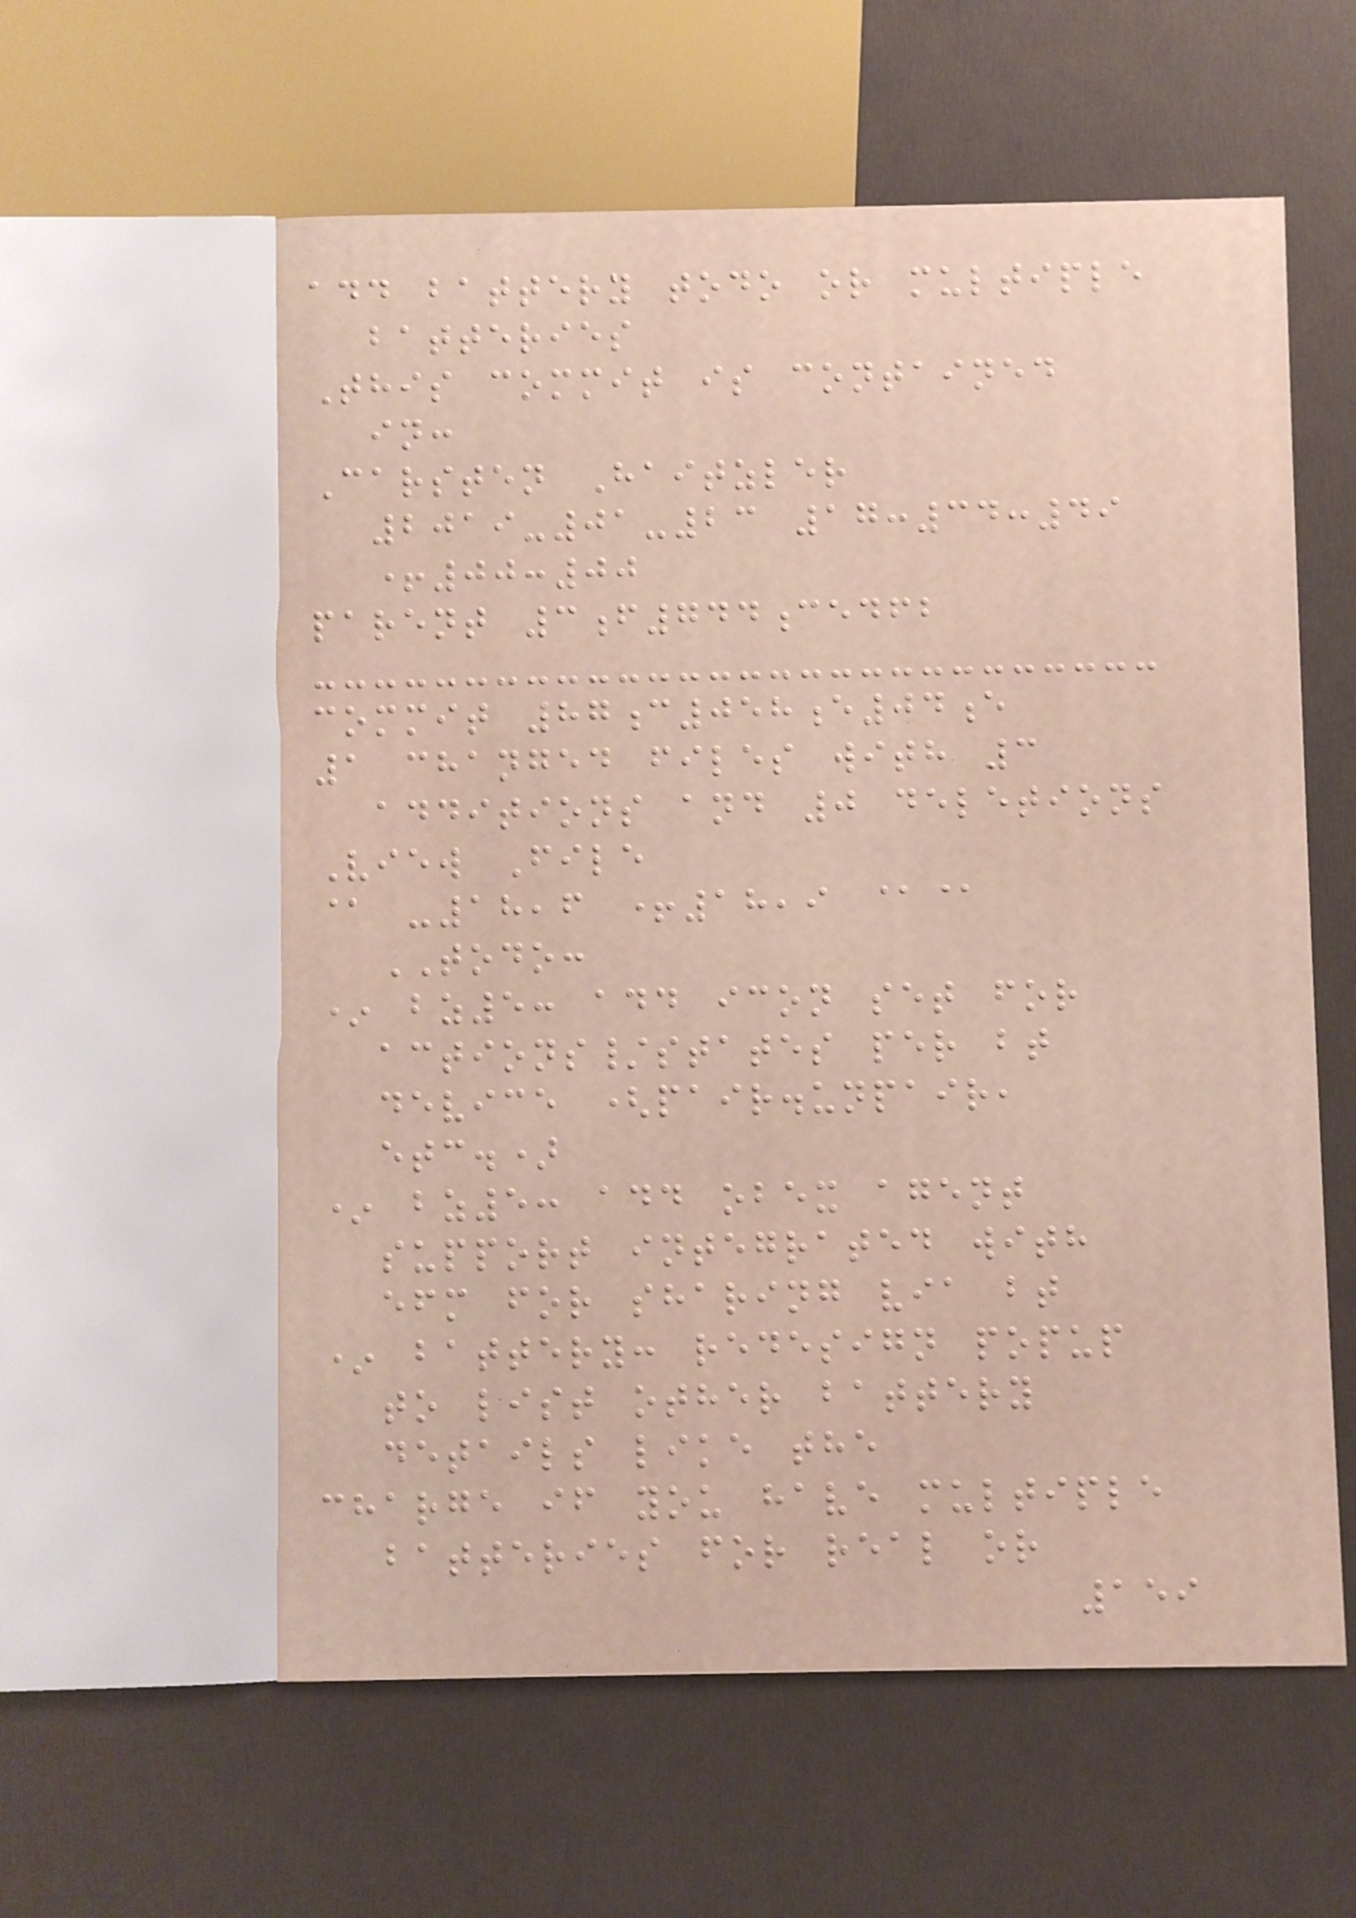add battery todo or multiple
batteries
This commit is contained
in:
Carsten Haitzler
2019-01-23 17:34:49
+00:00
parent 3f744cedfb
commit 87c058e04e
1 changed files with 3
additions and 0 deletions
View File
@ -18,6 +18,9 @@
TODO:
* bz5: add icon set for
actions/states per bt
device (pair.unpair,
etc.)
* bz5: add obex agent
support integrated with
efm for sharing via bt
* battery: redesign popup
to list other battery
details like the
charge if you have multiple
batteries for real or
159
